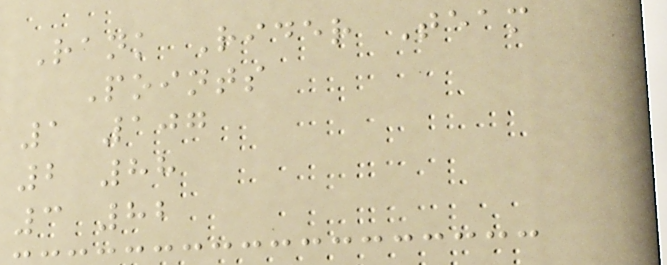Rank Rider Team
Points
1 107
2 88
3 82
